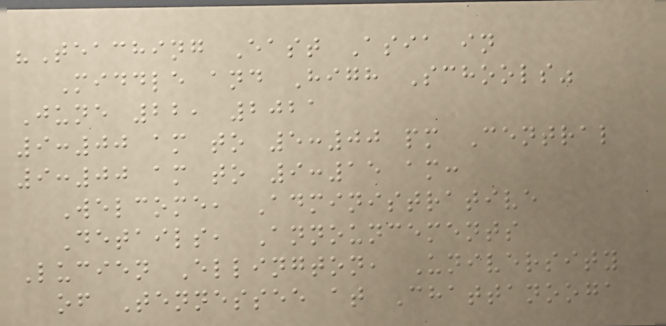"Teaching East Asia in
Middle and High Schools"
June 22, 2021
9:00 am to 5:00 pm Central
9:00 am to 9:15 am:
Welcome, Administrative
Details, Announcements
Lucien Ellington, University
of Tennessee at Chattanooga
